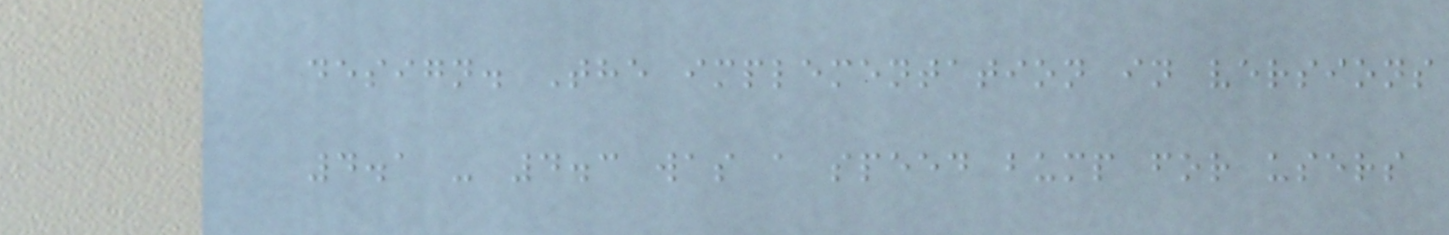design. The implementation in versions
4.1 - 4.3 was a speed bump for users
